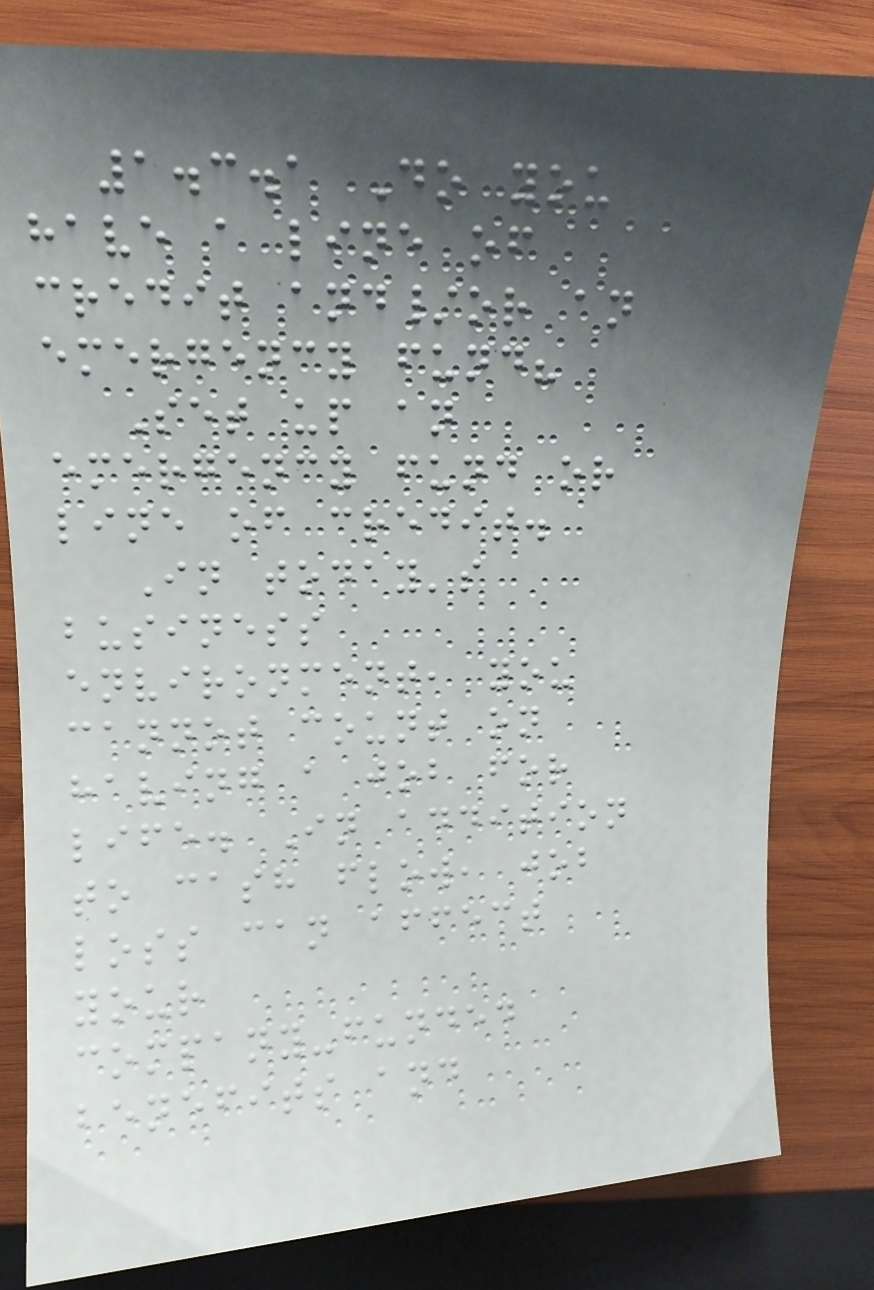1.3.1 Do you
have a line of
credit and/or an
emergency fund?
Set up an
emergency fund or
line of credit.
In today's
business
environment, you
cannot count on
having a job for
life. In addition
to cash flow, job
loss can affect
your
company-funded
benefits and
